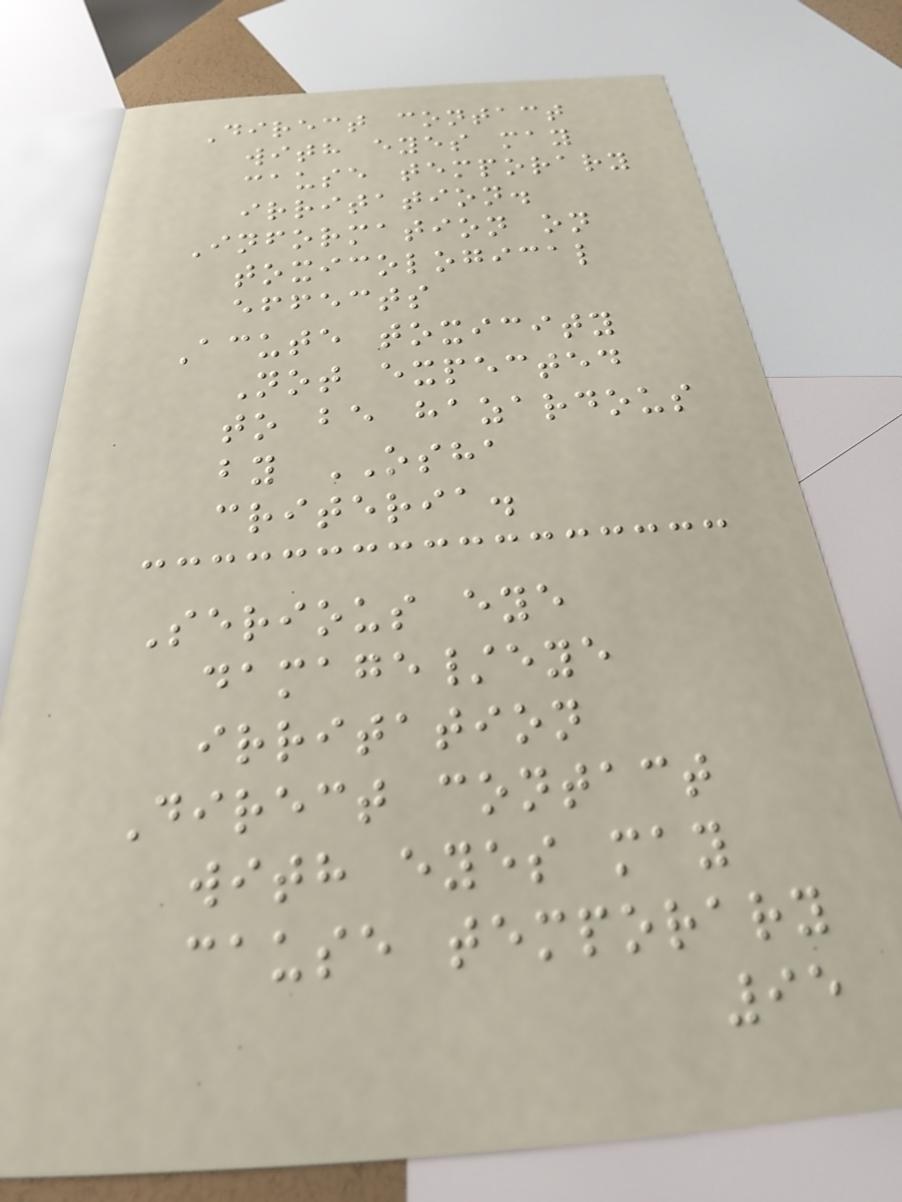Direct contact
with eyes may
cause temporary
irritation.
Information on
toxicological
effects
Acute toxicity
Not expected
to be hazardous
by OSHA
criteria.
Serious eye
damage/eye
irritation
Direct contact
with eyes may
cause temporary
95
